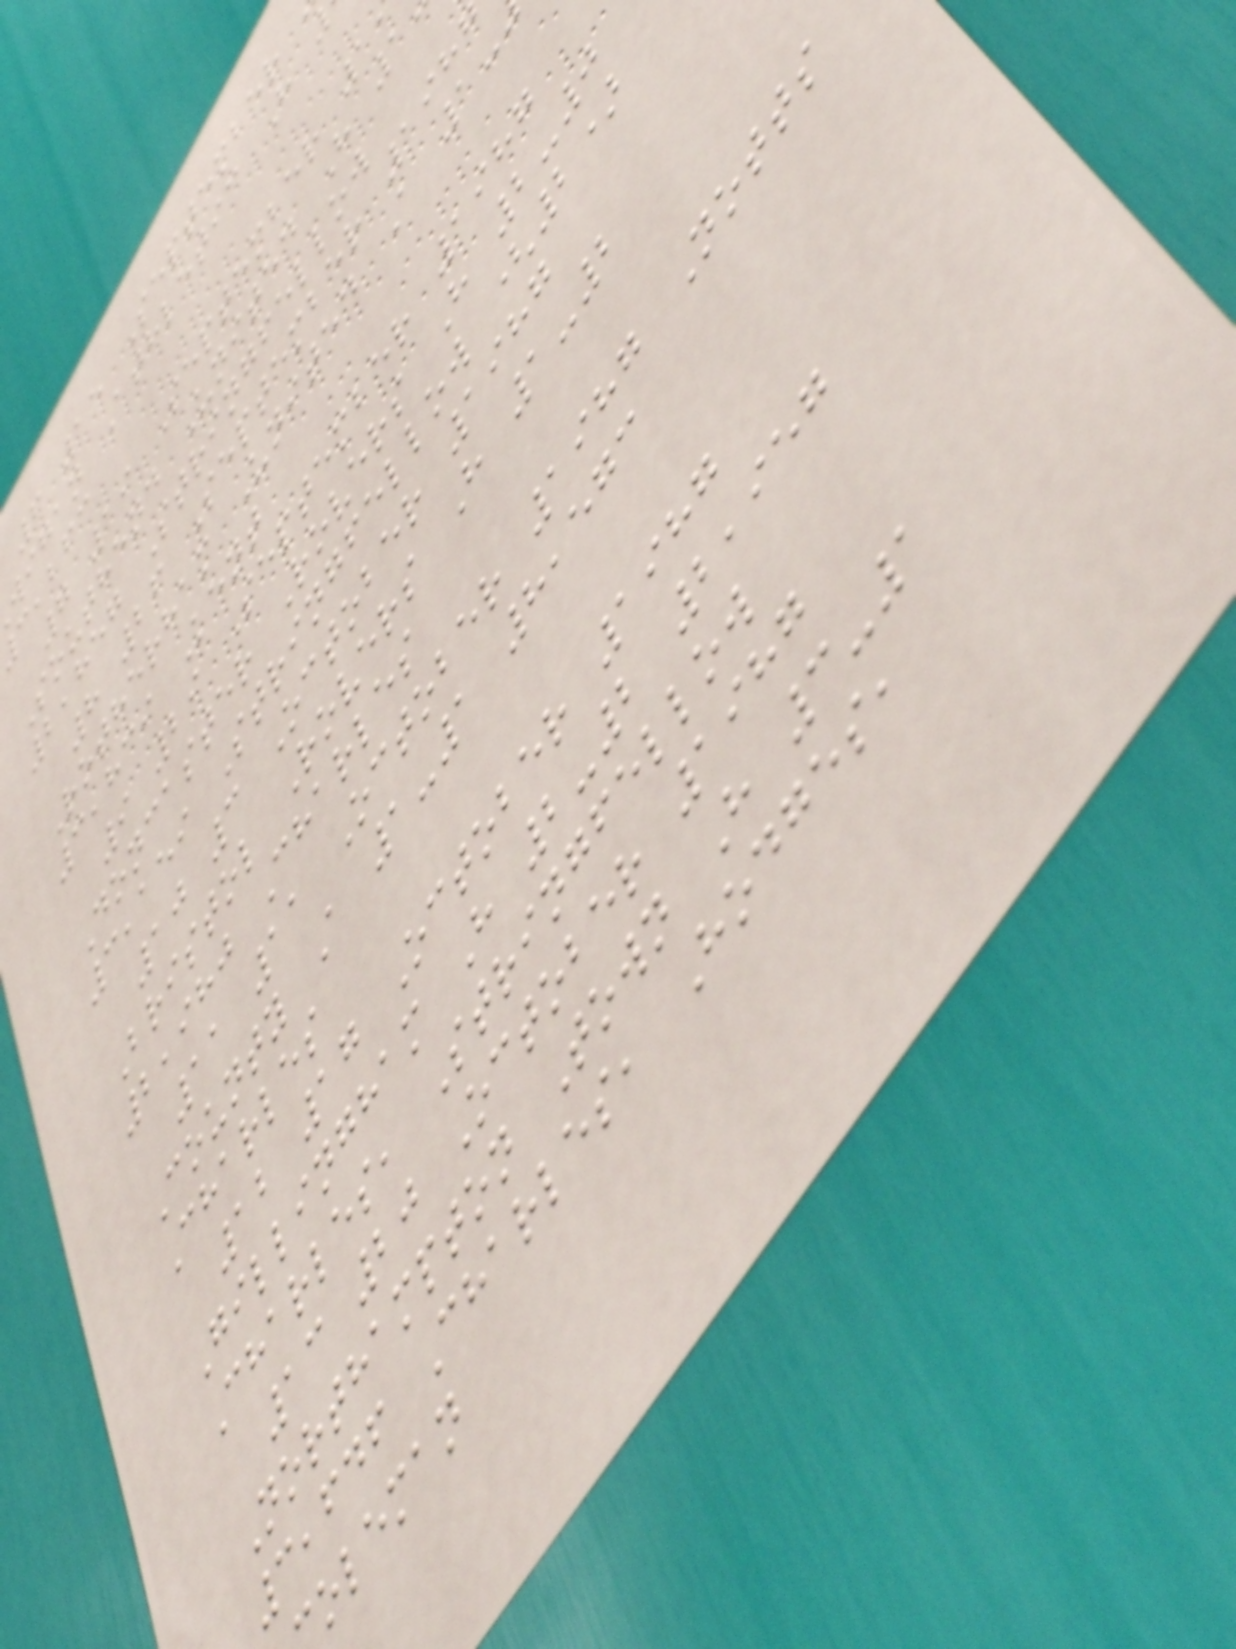6 15 September
wigan Athletic H
,bfc
7 19 September 1
Southend United H 1
2,857 Stringfellow
8 26 September 1987
Rotherham United A 1-
3,839 Kent
9 29 September 1987
Doncaster Rovers H 2-0
3,159 Stringfellow (2)
10 3 October 1987
Bristol Rovers H 1-2
2,980 Charles
11 11 October 1987 Notts
County A 1-1 8,573
Charles
12 17 October 1987
Gillingham H 2-2 2,957
Charles, Stringfellow
13 20 October 1987
Northampton Town H 3-1
3,646 Charles, Hodges,
oleman
